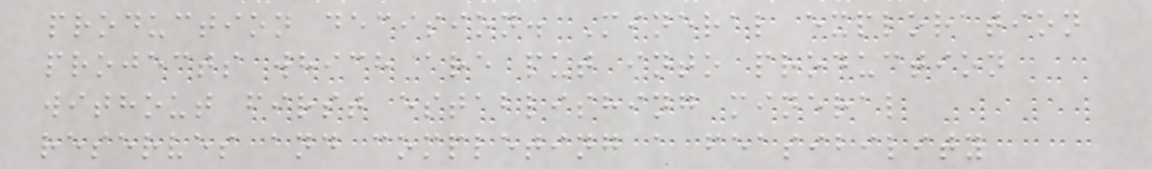production decision. Mineral exploration
projects which are put into production
without first establishing mineral
reserves and completing a feasibility
